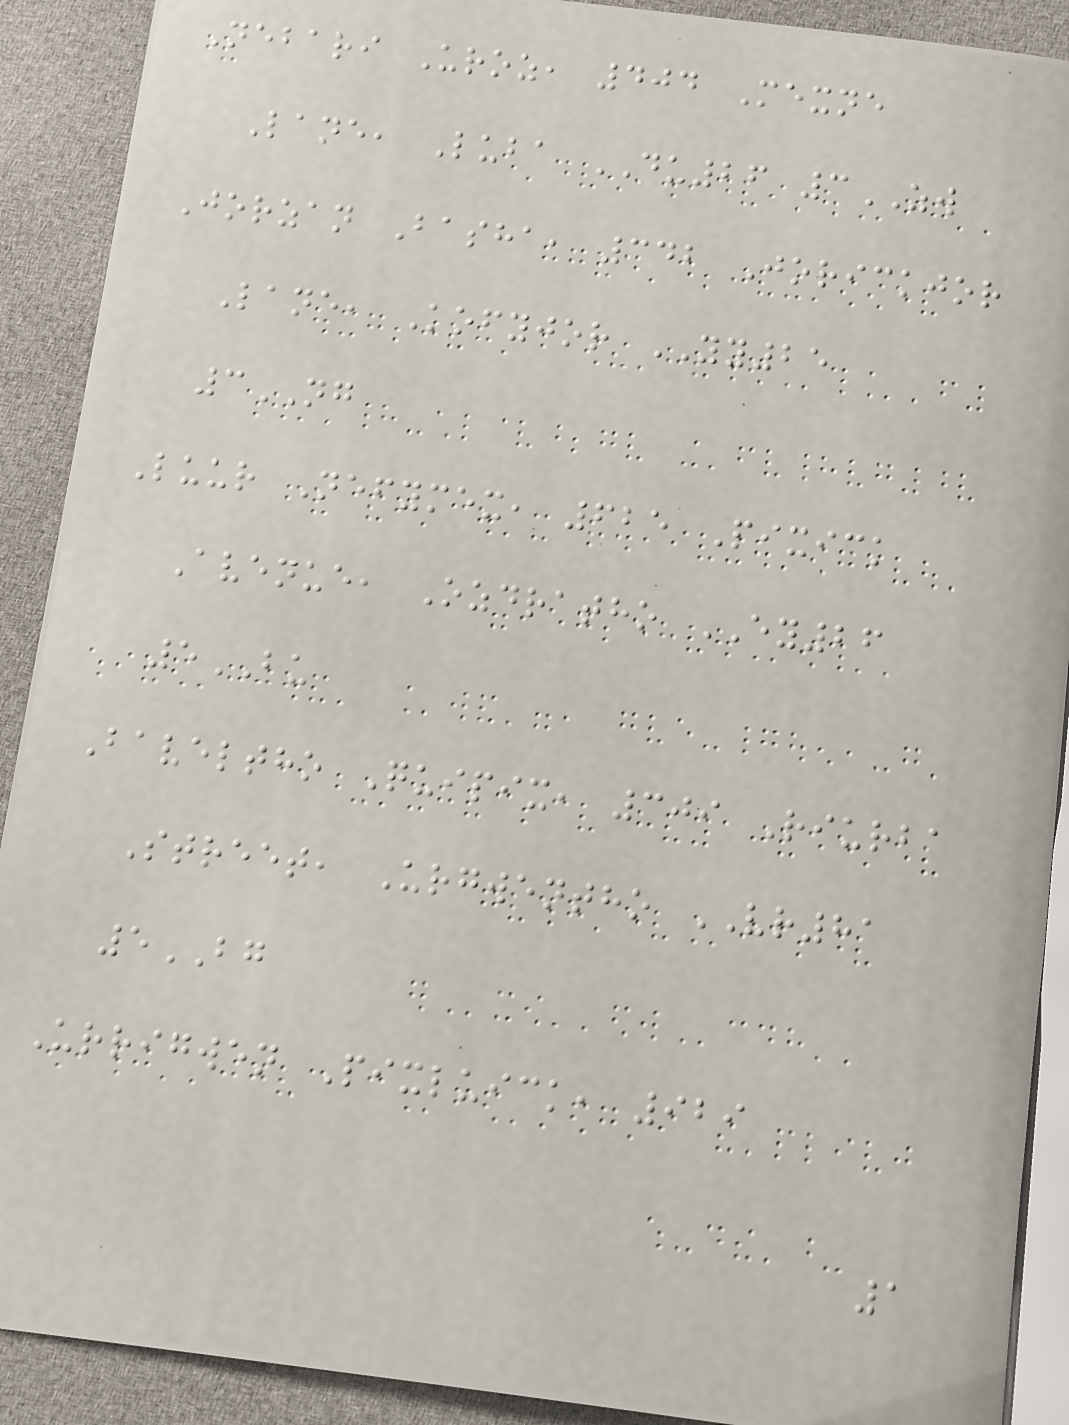Nebari Uroz, 404 Mexne
Lane, Luba DU26 3ZW
Jorzan Basha, 342 Jorickjor
Lane, Kofyjor YY25
3NG
Luur Nefymex, 625 Pixick
Avenue, Ozdratho EY26
5BU
Baveltho Quipix, 309 Riurba
Street, Urgwentho VR81
5BG
Urrigwen Pixluick, 929
1
